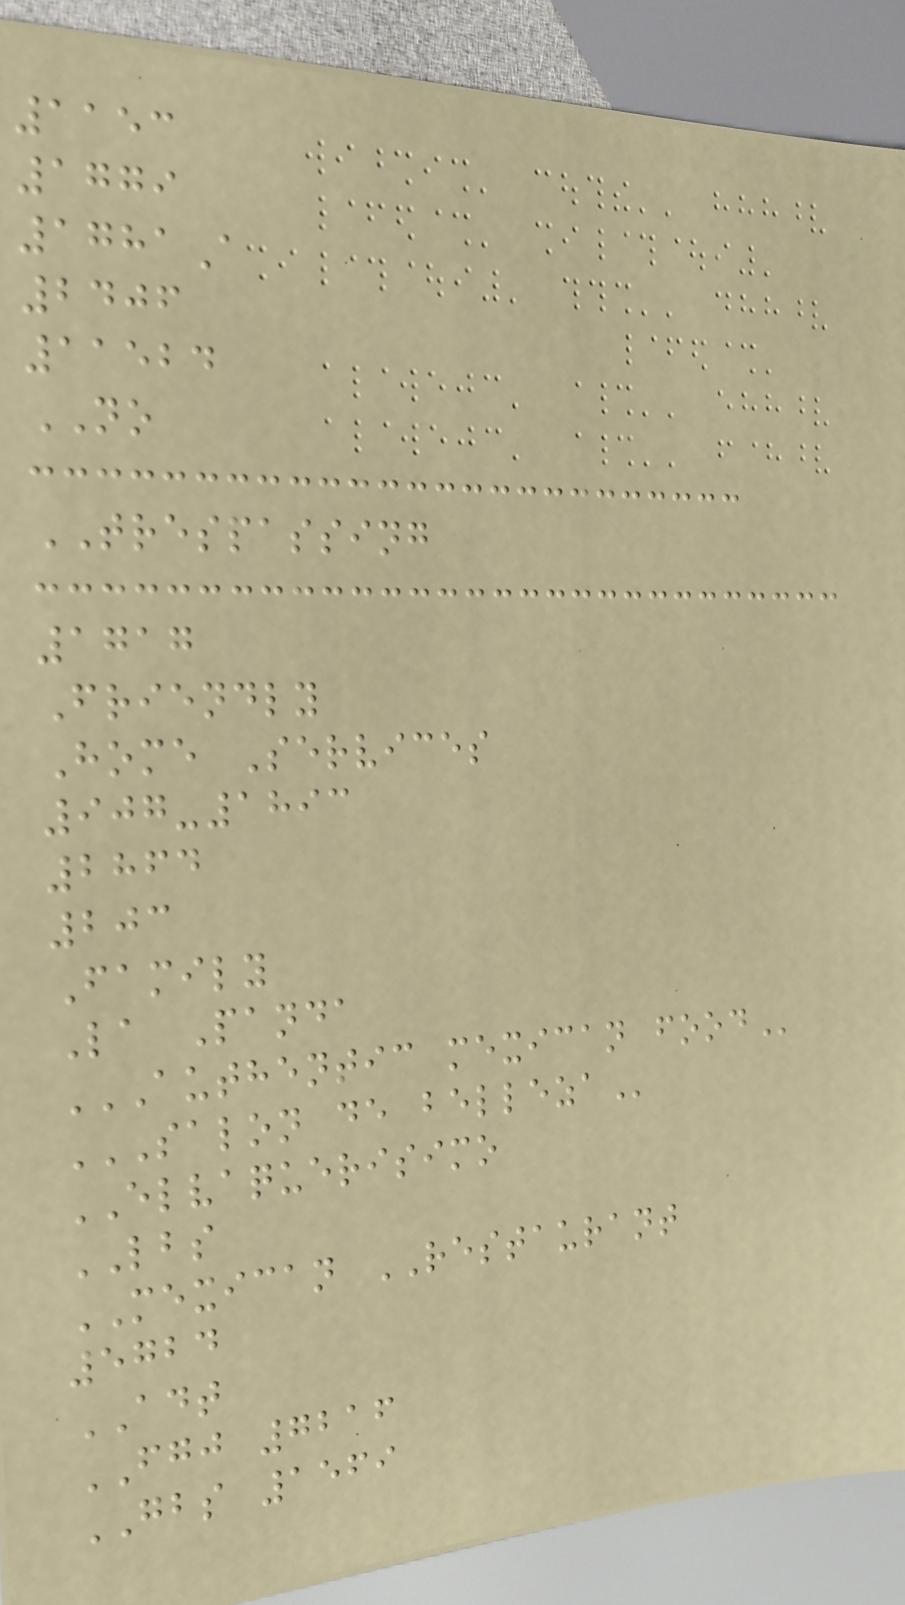1153
1779
1781A
2406
11524
NO
TRESPASSING
1717
Friendly
Home Services
907-1893
2864
203
Family
La Panda
AUTHENTIC MEXICAN FOOD
SALON DE BELLEZA
ELVAQUERISIMO
LBS
MEXICAN RESTAURANT
5724
ADT
FGJ 7216
GBS 1569
